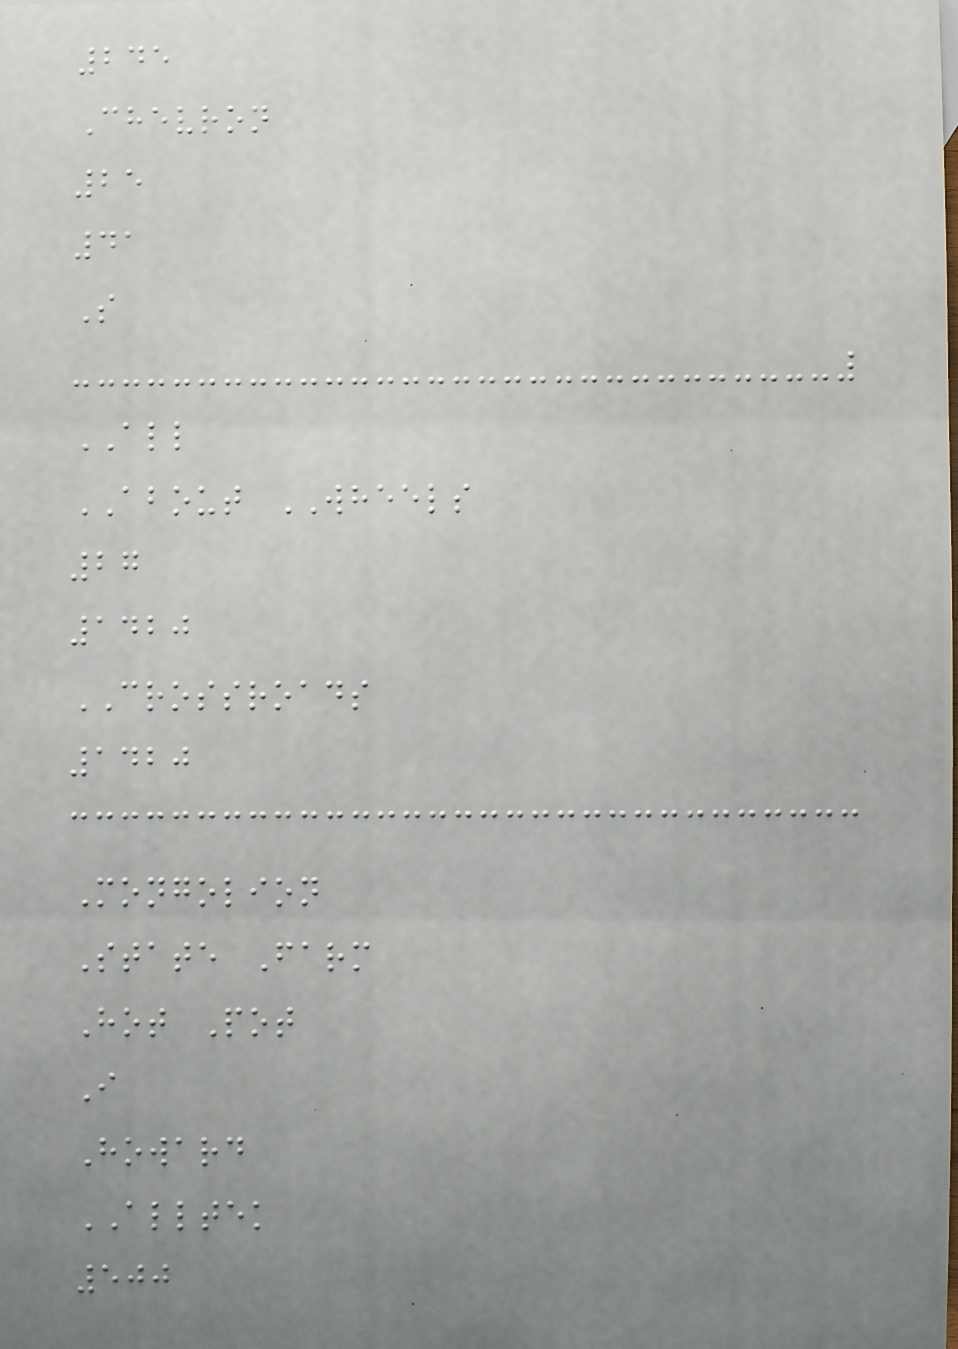245
Chevron
25
41
S
ALL
ABOUT WHEELS
27
1420
CROSSROADS
1420
Mongolion
State Farm
Hot Pot
I
Howard
ALLTEK
500
